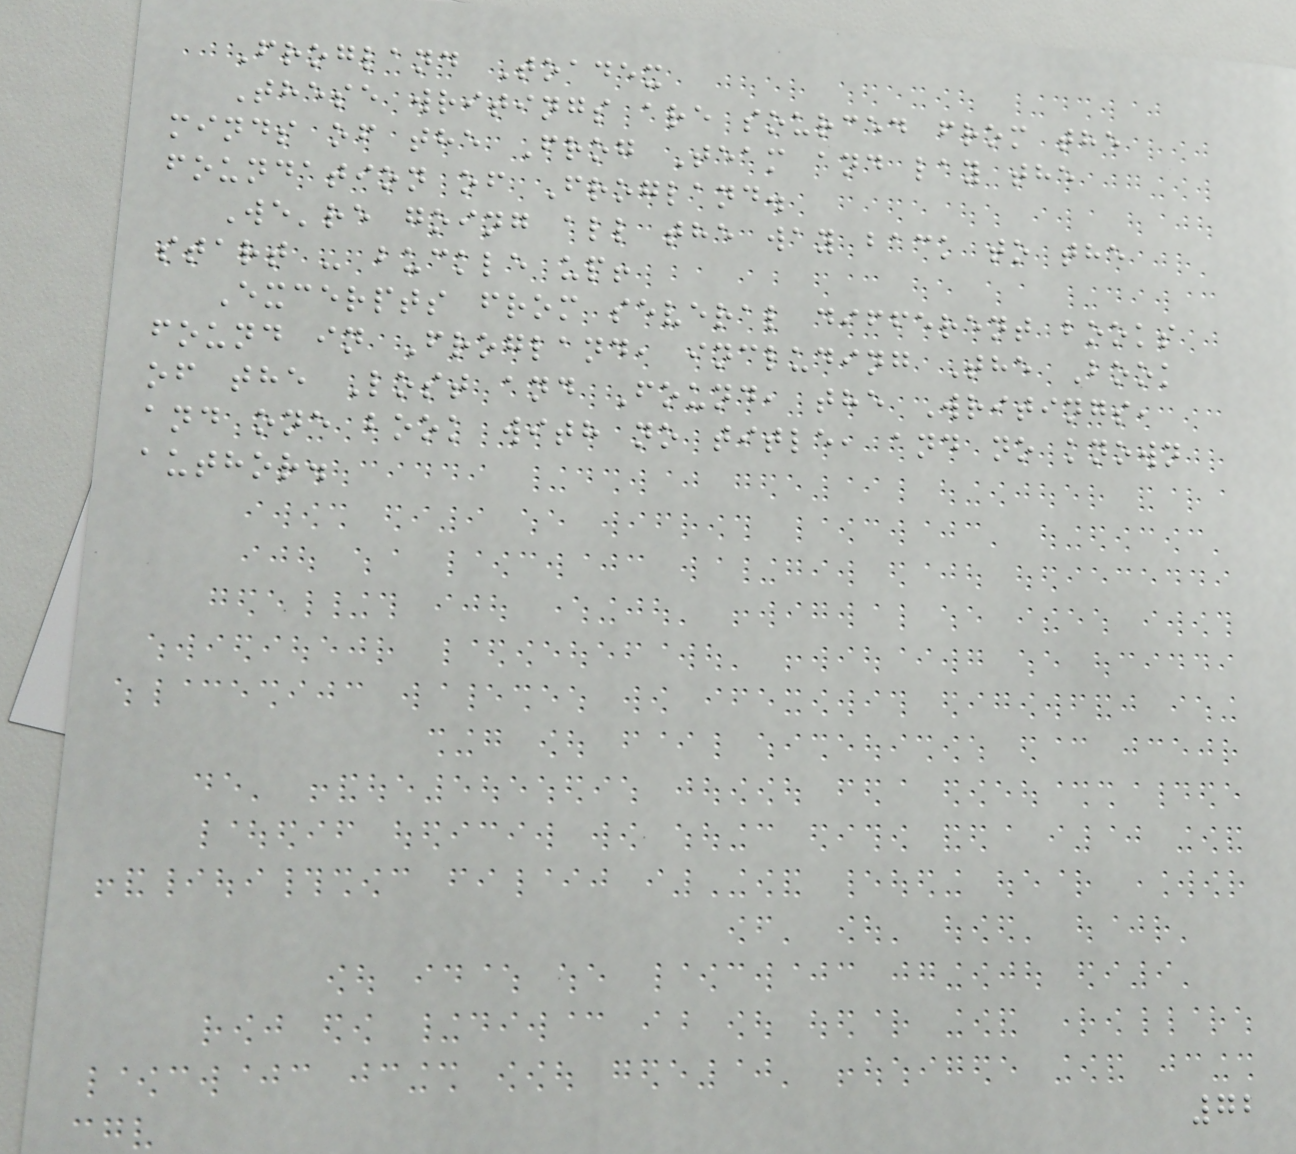Frogland Toadex
These writings are sourced from the
minds of the Frog Team and lay the
foundation of Frogland.
We're going all the way back to the
start - buckle up!
Excerpts from several different books
found in Frogland, including The Book
of the Lost and Found, the Writings,
and one book with no title, and no known
author.
72
